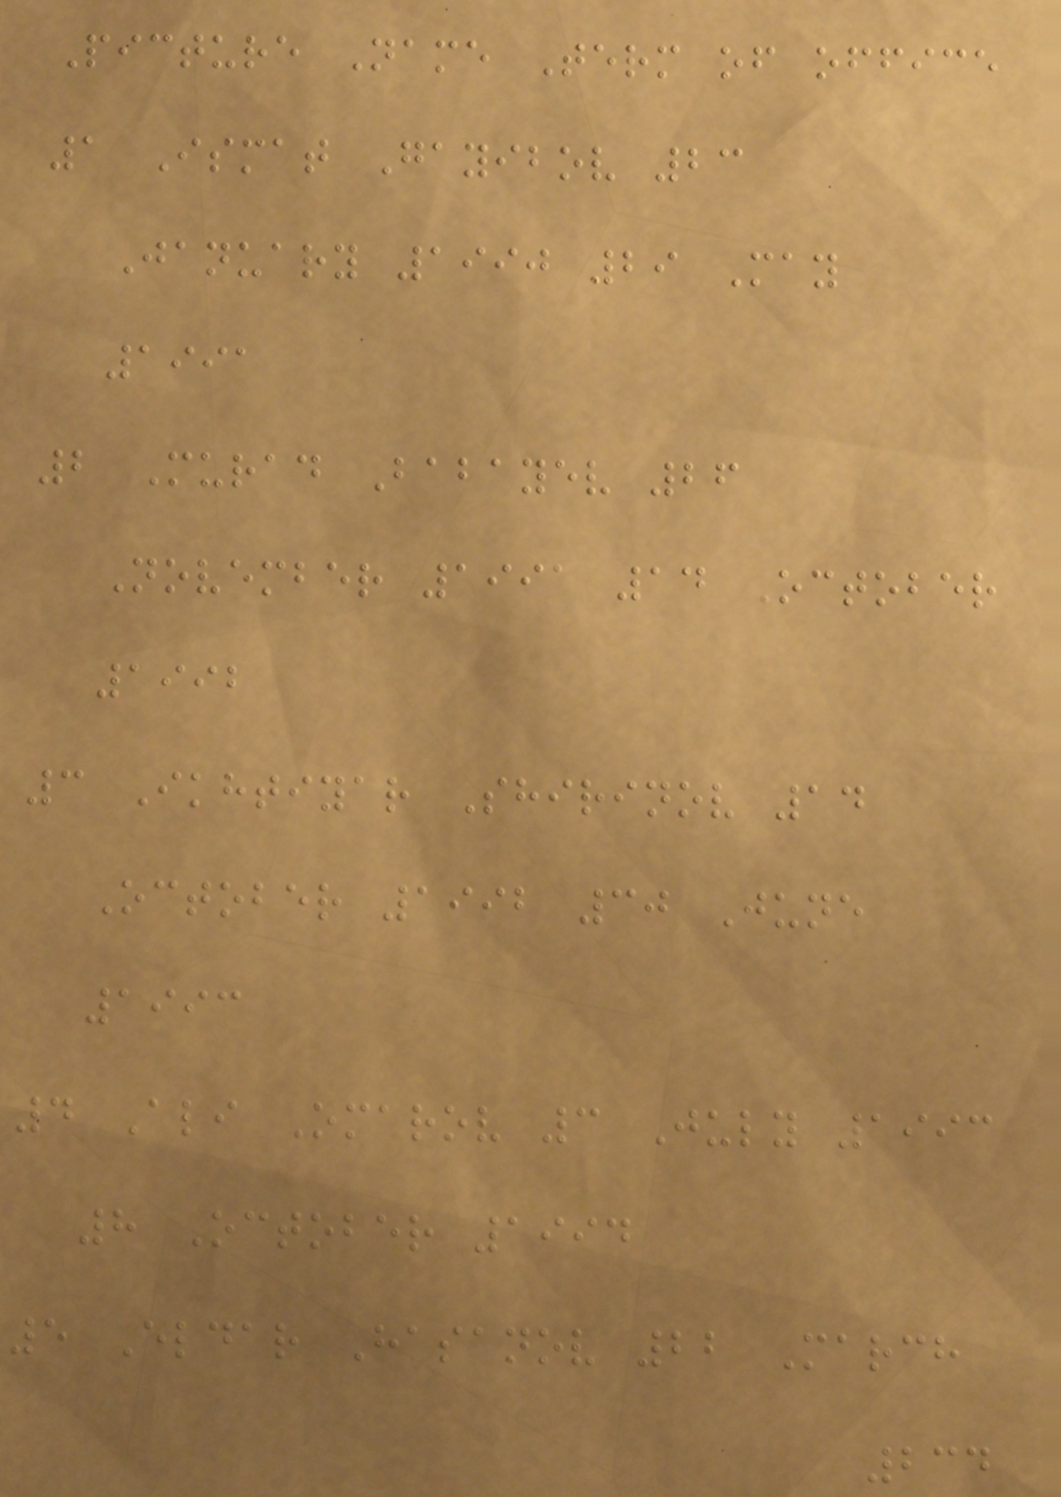Picture Name Term of office
1 Ismat Gayibov 23
January 1990 29 May
1991
2 Murad Babayev 26
November 1991 14 October
1992
3 Ikhtiyar Shirinov 14
October 1992 30 June
1993
4 Ali Omarov 3 July 1993
8 October 1994
5 Eldar Hasanov 22 March
234
